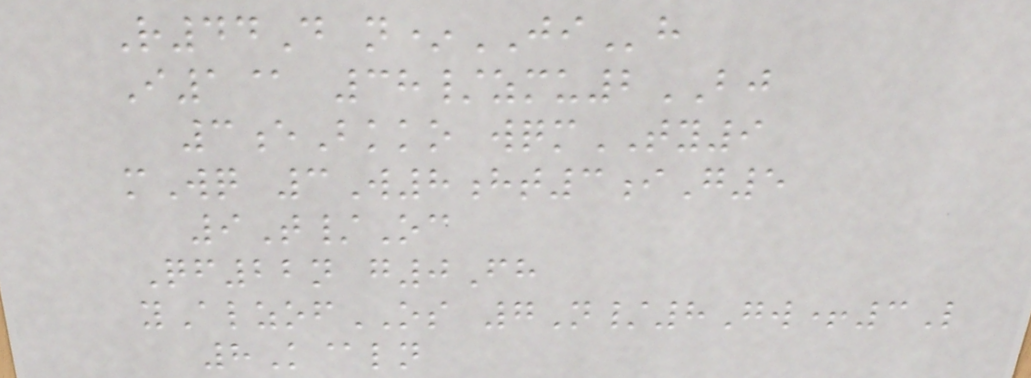R44D n*JIh
I1@ 38/zmu2BJ
3eBkko wqmTY9
mWq 3W8ht3iG5
9T/Oc
Qf22n g0Fh
yAlzofOS 7N/8Gw+3L
8K@ln
